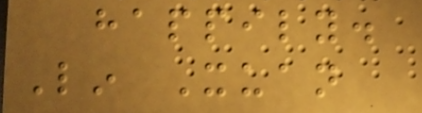happily.
Lin Xuan
